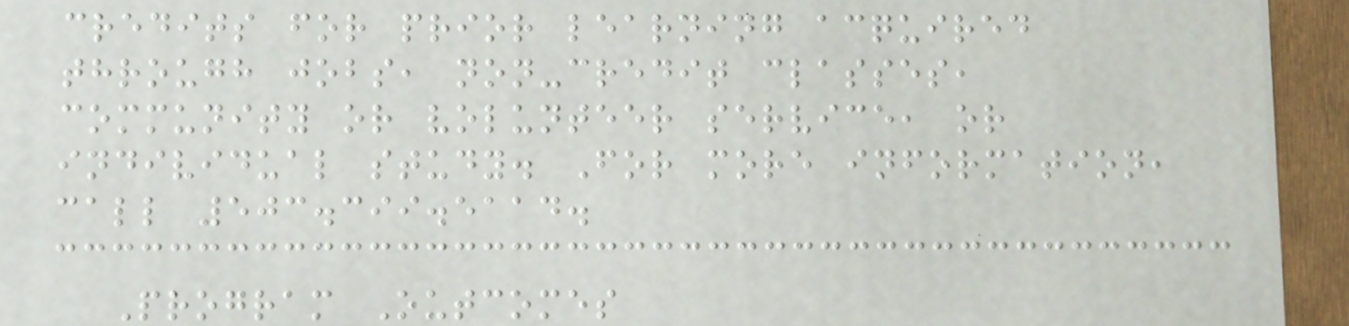credits for prior learning acquired
through jobs, non-credit classes,
community or volunteer service, or
individual study. For more information,
call 503.399.5114.
Program Outcomes
